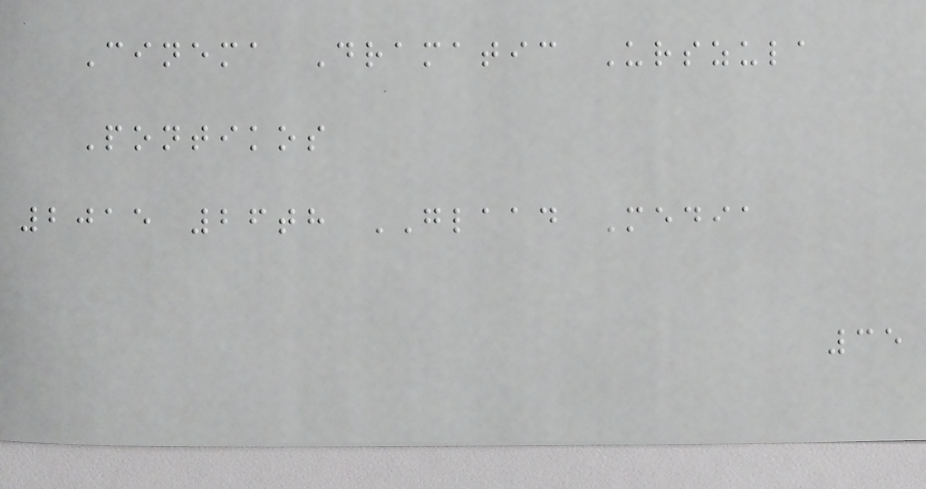Cinema Dramatic Urszula
Pontikos
2015 26th GLAAD Media
35
